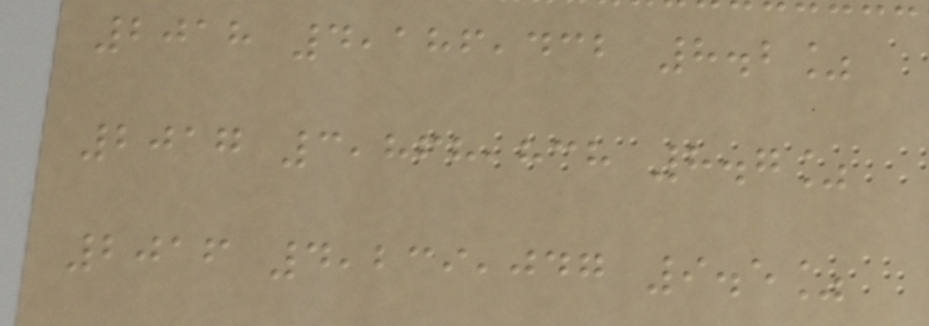2018 4,186,432 8.2%
2017 3,868,838 8.7%
2016 4,239,047 9.5%
